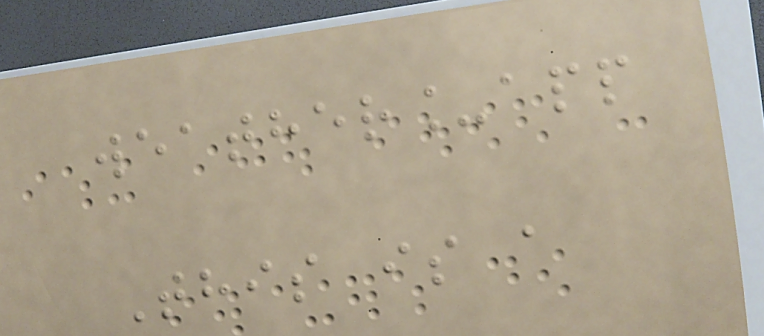weather_app
This is a
